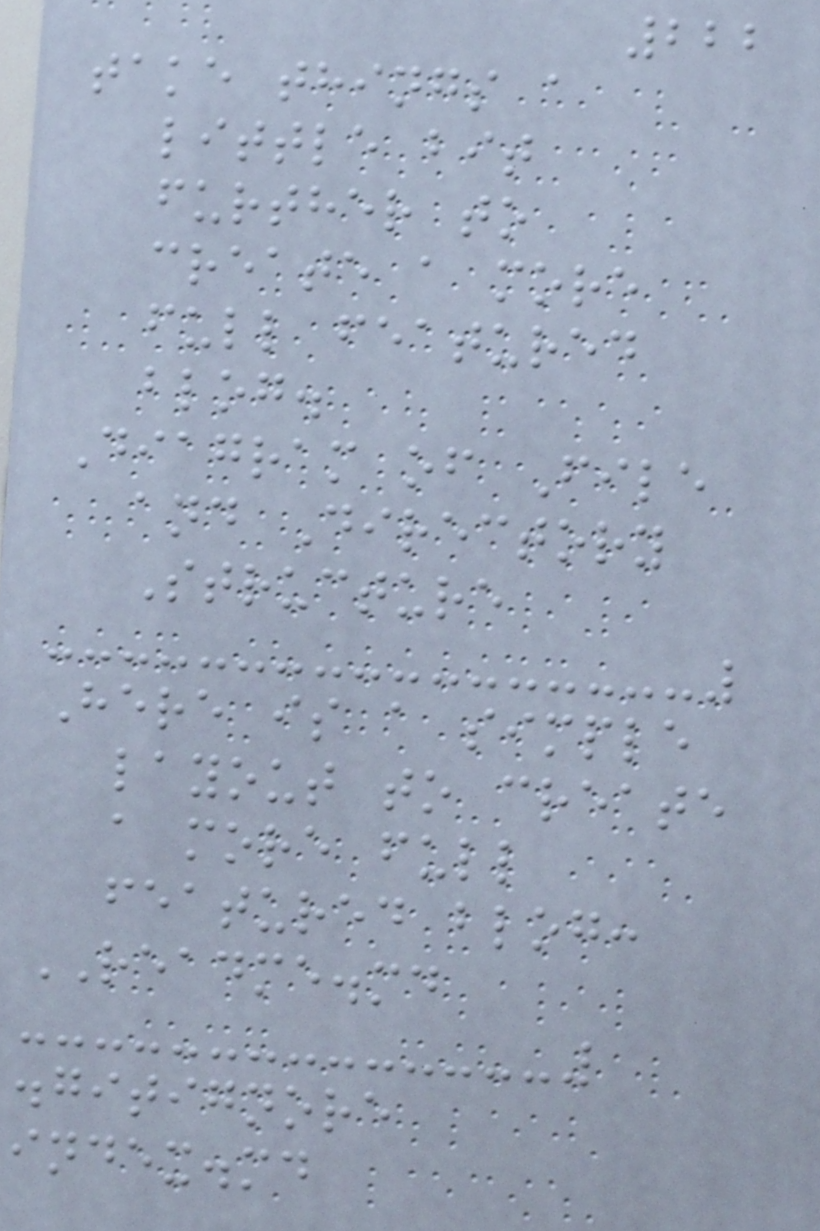222
take things a
little bit
further to
create a more
full featured
blog.
Diagram of File
and Directory
Structure
Here is a simple
layout to create
a more full
featured blog:
README.md
.gitignore
index.md
